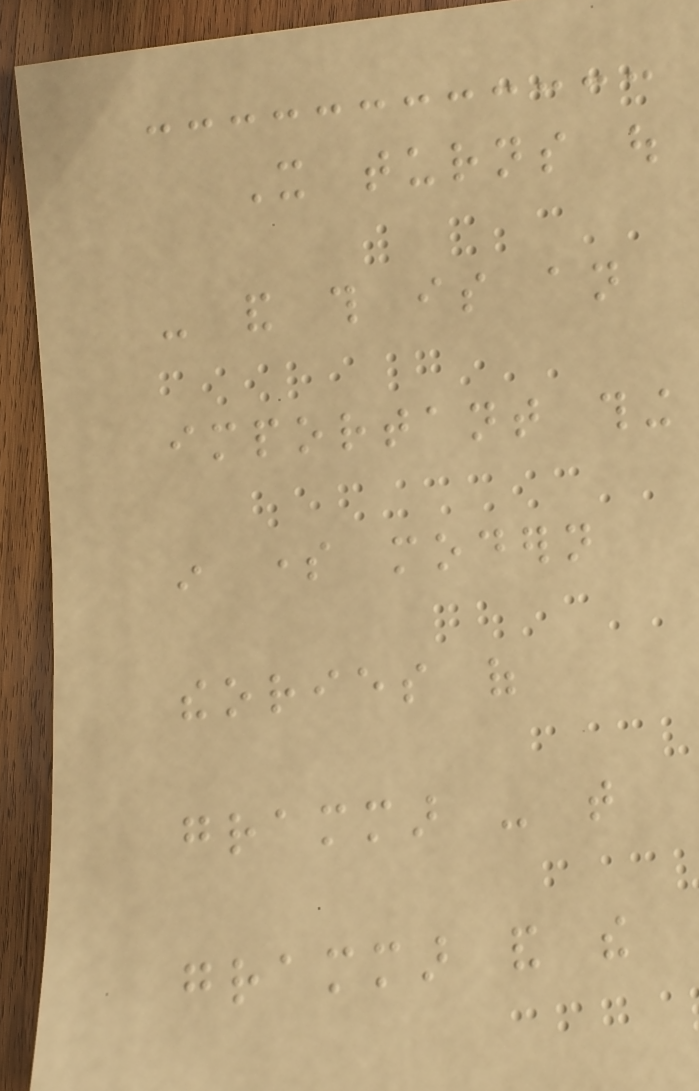It turns out
- and this is an
important thing
in some modern
theories of
grammar - that
grammar and the
